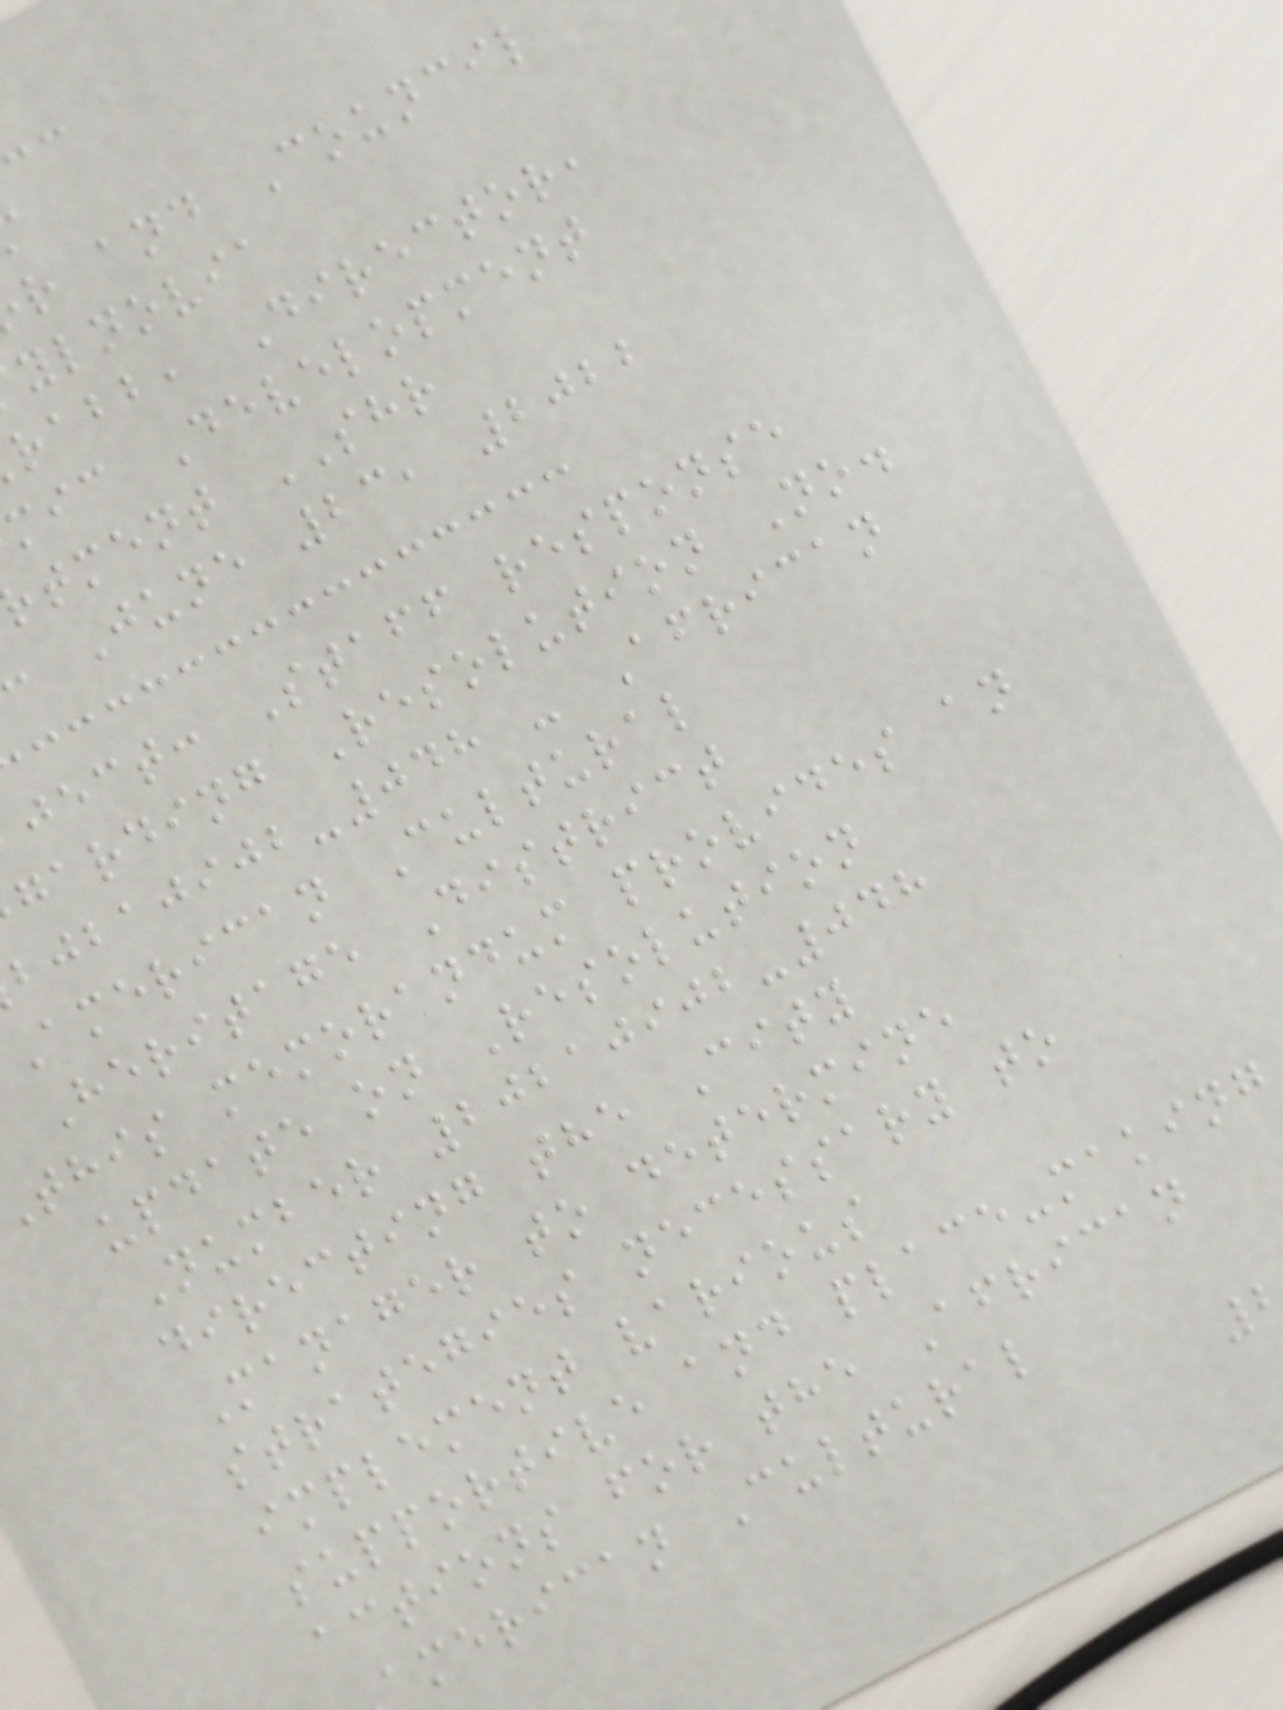r and Council
ylnovia
rabb, Director,
mic Development
tment SHR
June 23, 2022
ject: Staff response
garding Resolution No.
-048 - African
American Cultural
Heritage District
this memorandum provides an
update on Resolution
Number 20210902-048
directing the City
Manager to determine
strategies necessary to
implement various
supportive and place-making
actions for the African
american Cultural
